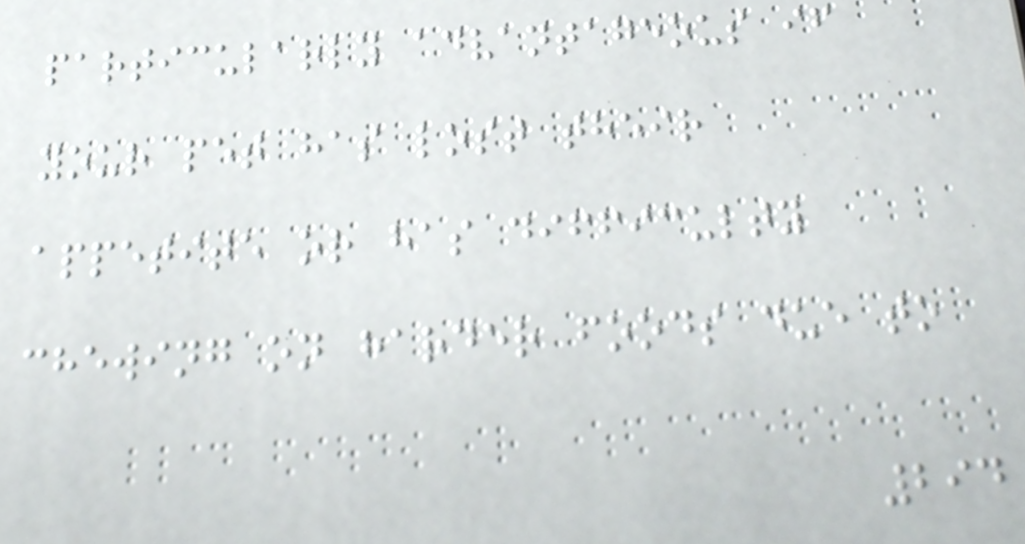particularly advantageous if
your pet has lost their
appetite or has difficulty
chewing on harder foods due to
294
